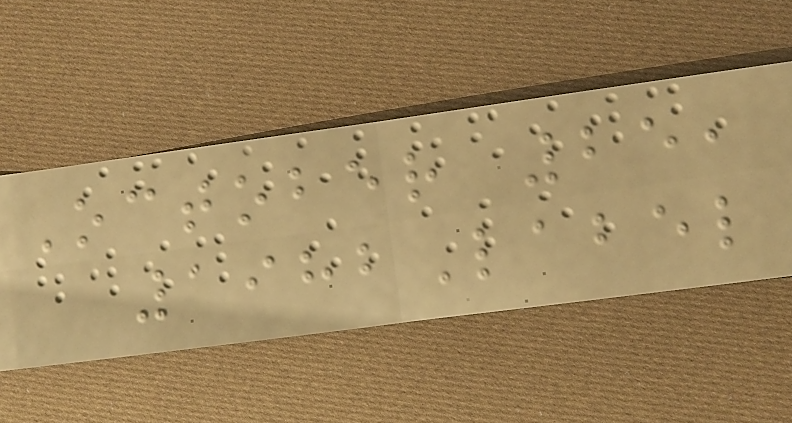October 25,
1982Label
